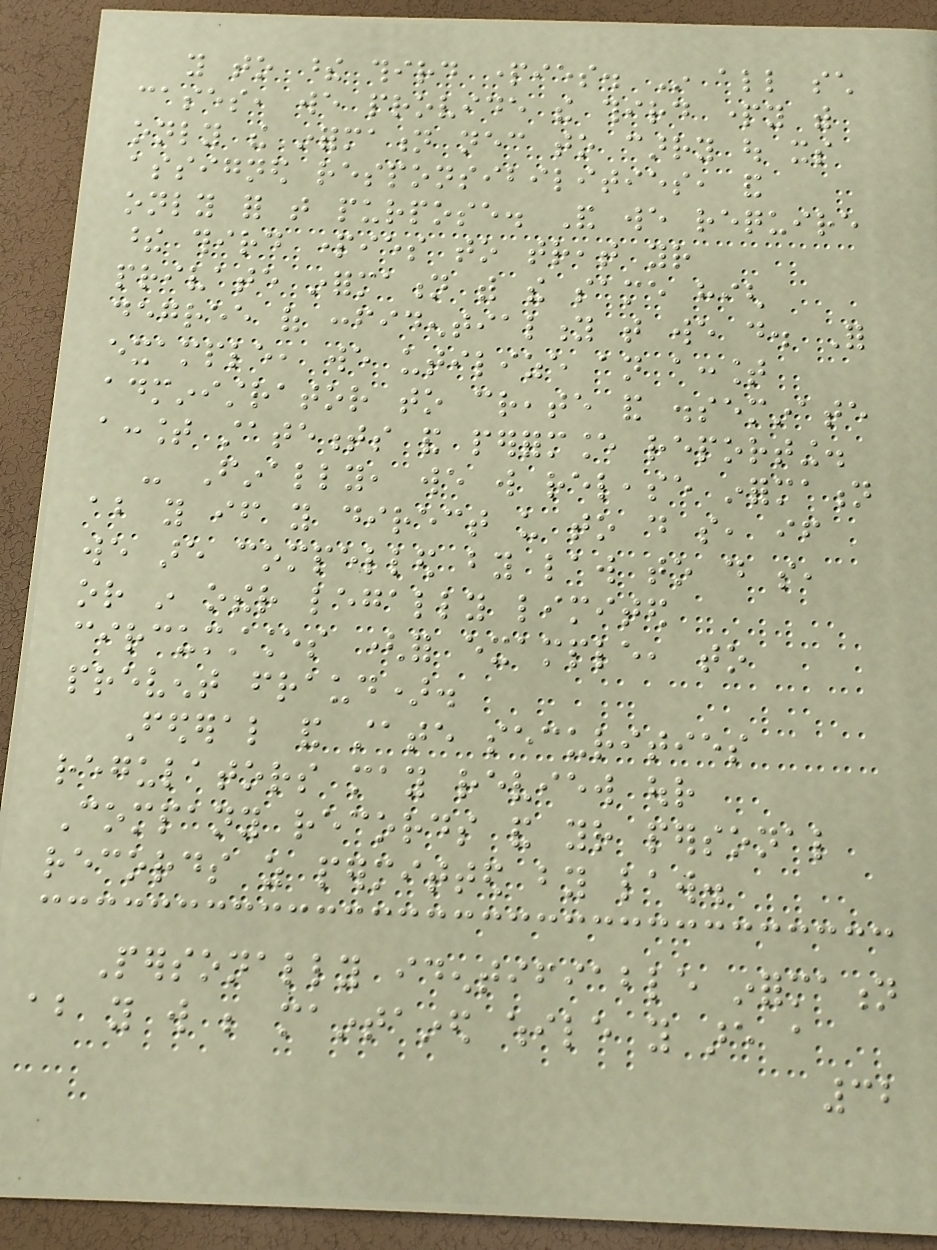you to these third parties. In all such
cases, we provide the third party with
only the information necessary to carry out its
assigned responsibilities, and
only for that purpose. And we require
these third parties to treat your
private information with the same high
degree of confidentiality that we do. For
example, we utilize an account
administrator to create and disseminate
account statements and performance reporting.
- Finally, we will release information
about you if you direct us to do so, if
we are compelled by law to do so,
or in other legally limited
circumstances (for example, to
prevent fraud).
Federal and state securities
regulators may review our
Company records and your personal
records as permitted by law.
Personally identifiable information
about you will be maintained while you are a
32
